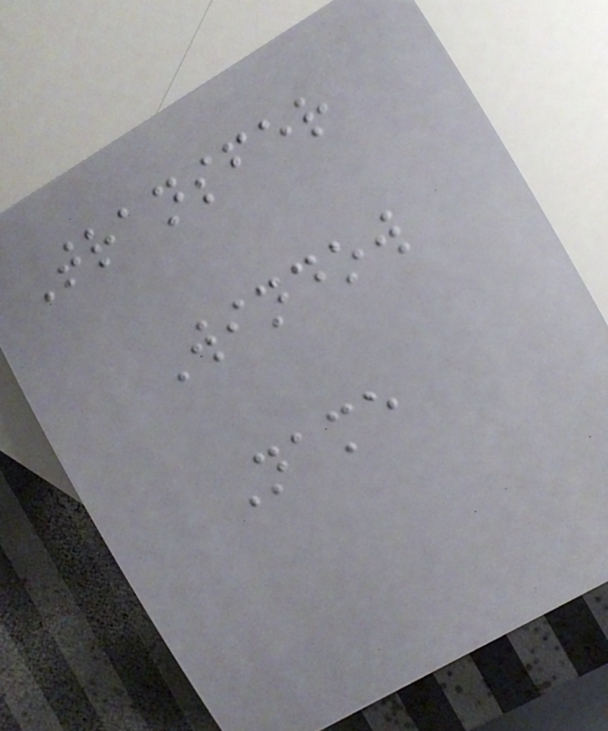Transfer
Window
Name
